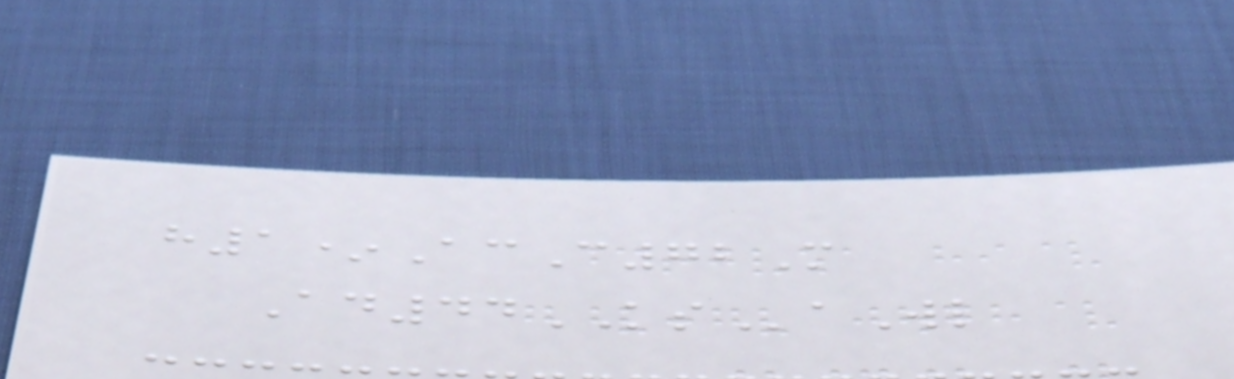h1*AcC72M
Ad44KSaWl
